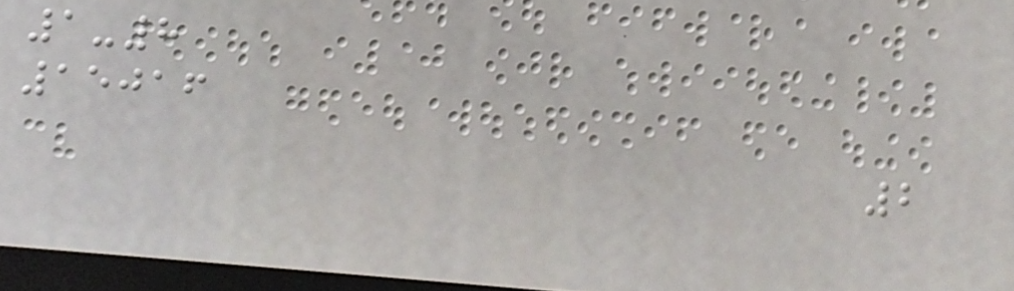1-8
15016
2
